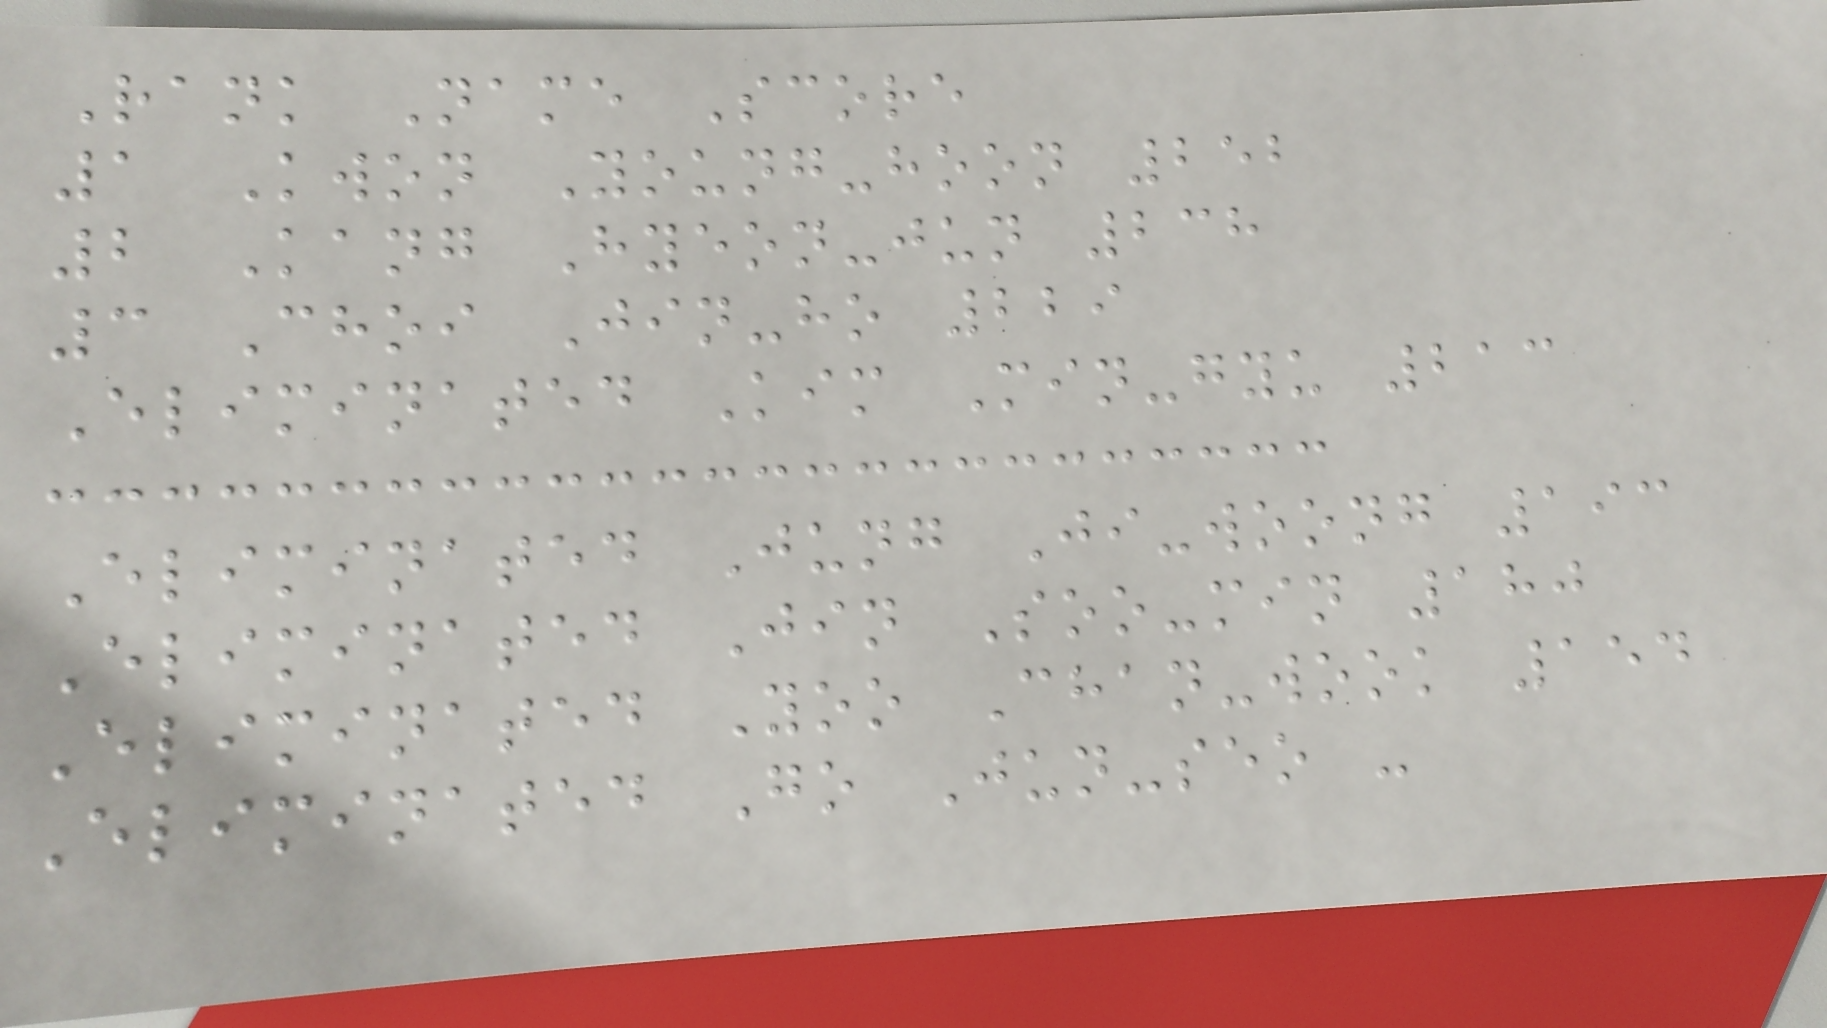Rank Name Score
1 Kwon Young-hoon 252
2 Kang Hyeon-jun 238
3 Choi Jin-ho 229
Eliminated Kim Min-gyu 213
Eliminated Jung Ji-woong 193
Eliminated Jin Soo-min 180
Eliminated Yoo Chan-wook 154
Eliminated Go Jun-seo -
